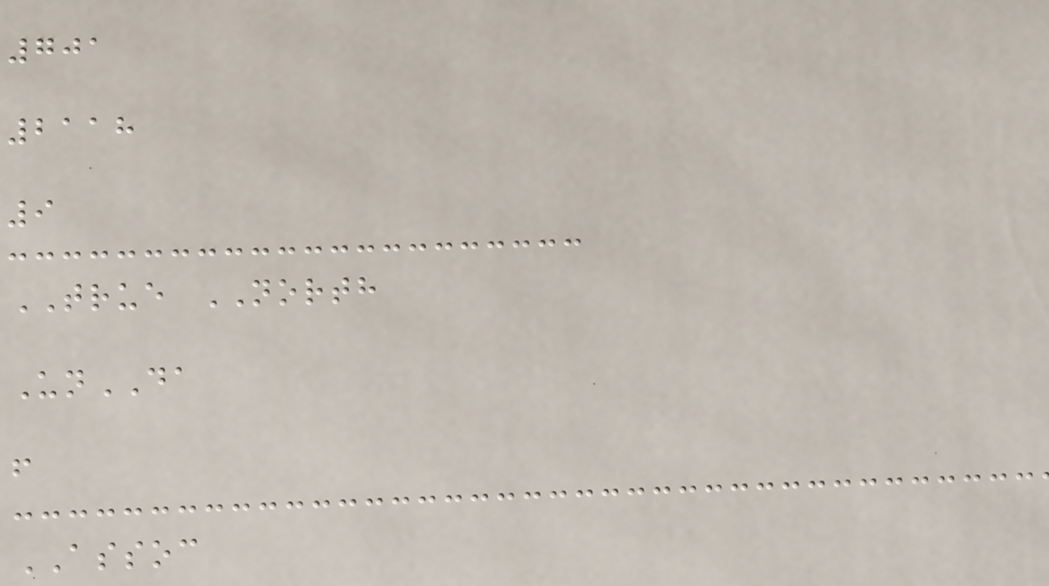701
2118
9
TRUE NORTH
UnDA
f
ASSOC
